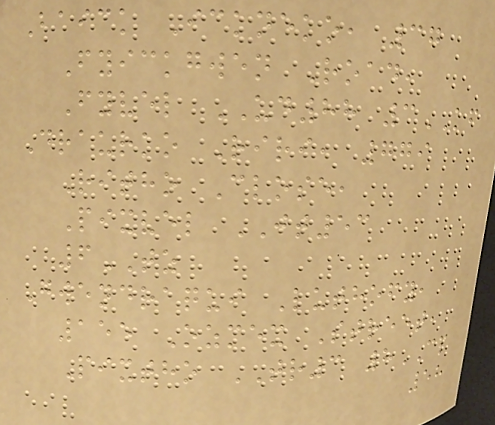Baick Ickneko, 37
Fyickgwen Road,
Fyvel UD88 3KF
Draurko Riri, 779
Ritho Close,
Pixvel JT53
6TZ
Gwendraqui Luthofy,
155 Ozmex Street,
Pixtho TR3 8CP
58
